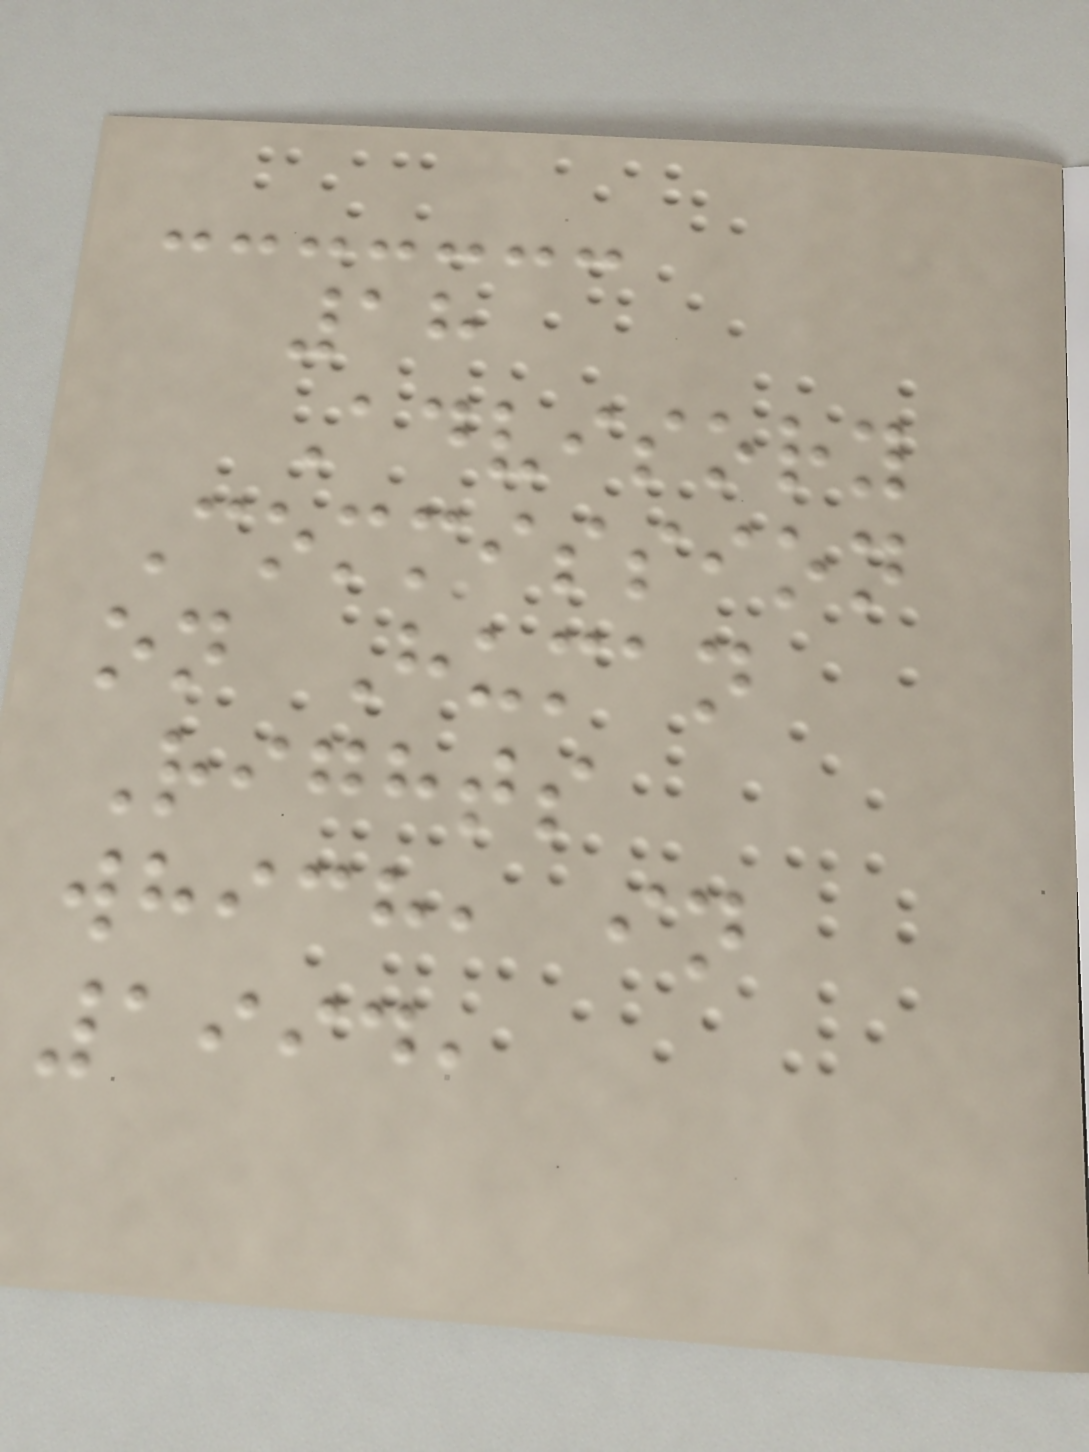18
Advisory
Commission
on Human
Rights
which, in
1994,
